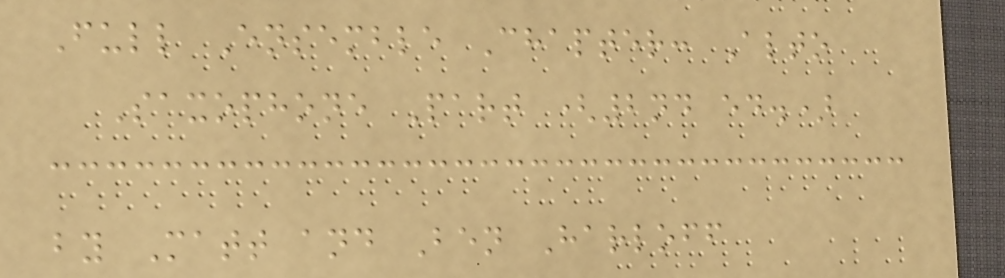Full Ensemble Chapter: Alto
Saxophone Part (2nd ed.)
by Matt and Ben Harloff
